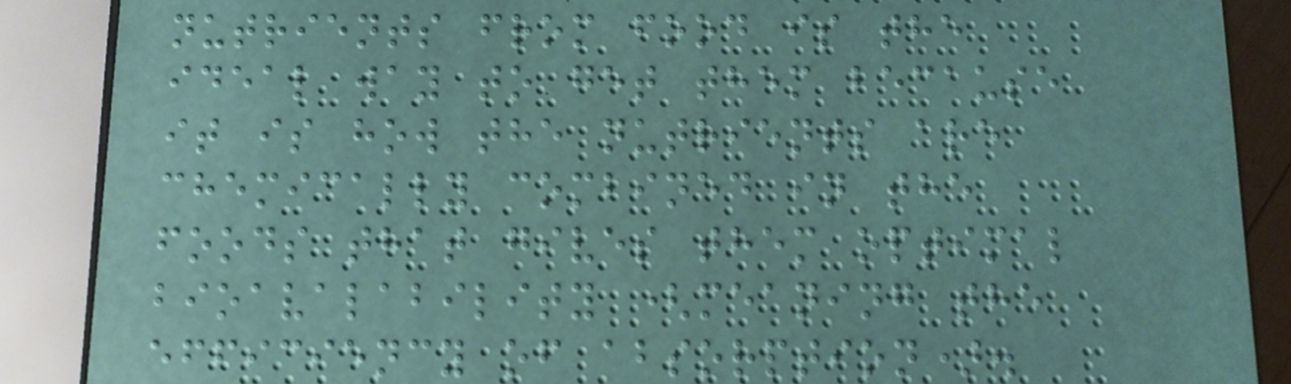nutrients from food is the
ideal way to get them because
it is how the nutrients are
chemically combined in the
foods that gives them optimal
bioavalability (meaning the
efficiency of absorption).
